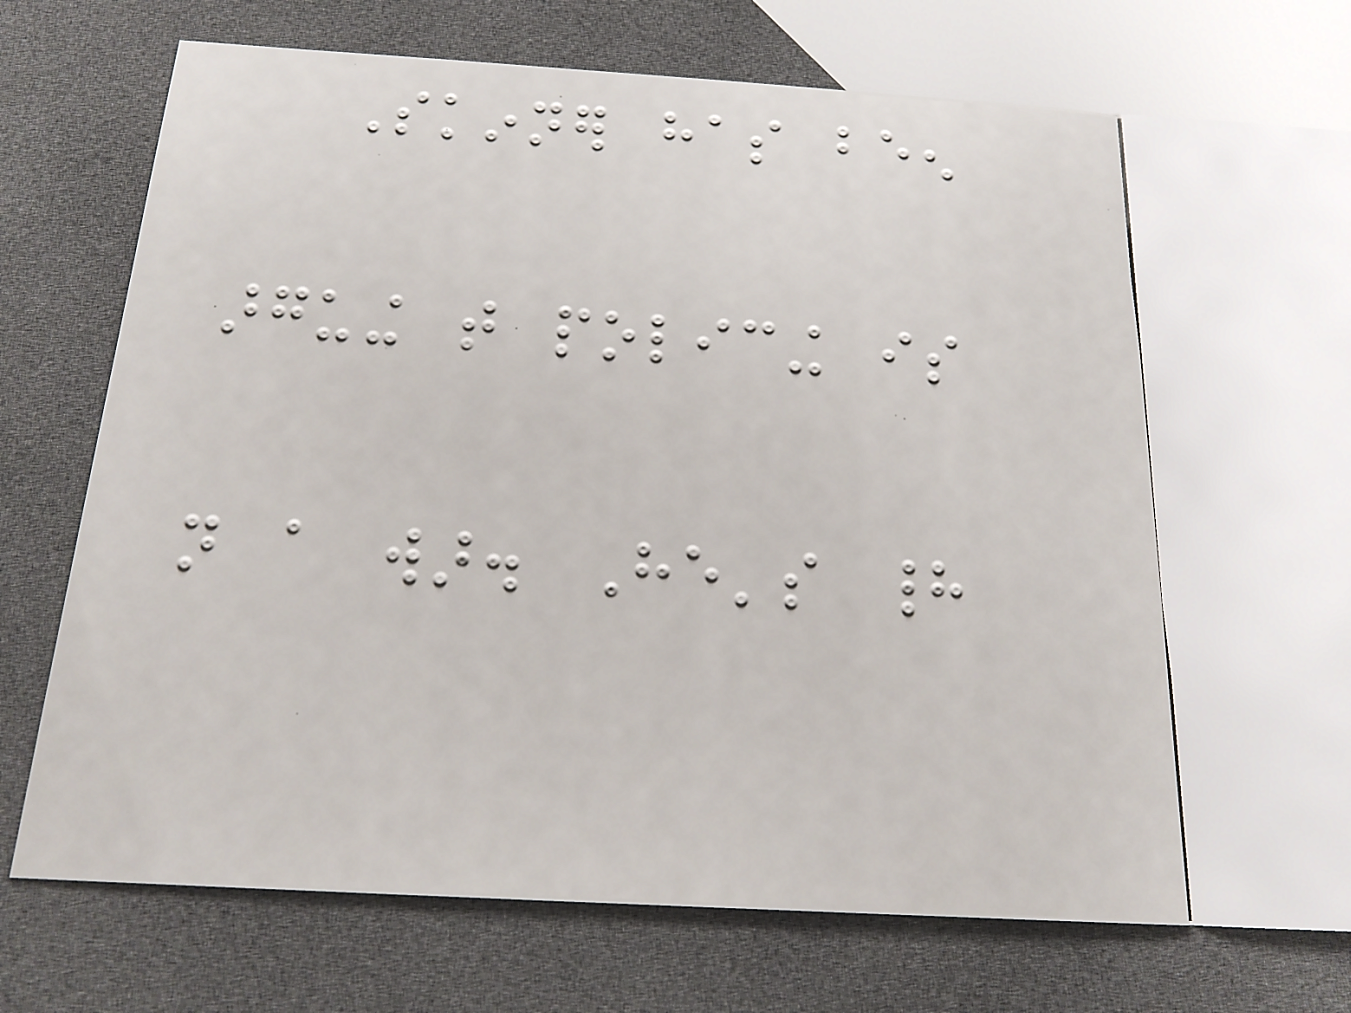Skinner has been
arguing that policing is
not a war. He's had
